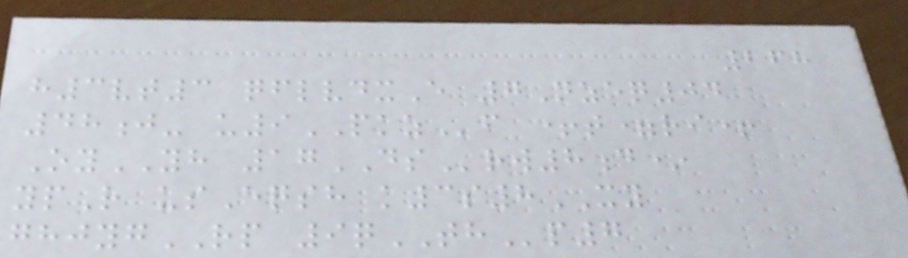268
h3vt3 qflvdxE 7Nzeq04
48j- u9PKZf +t=ri+
OyYH 17DSrw8d*
ypR usEqsh k3s8XY
ghjygRP 9qTHp7
